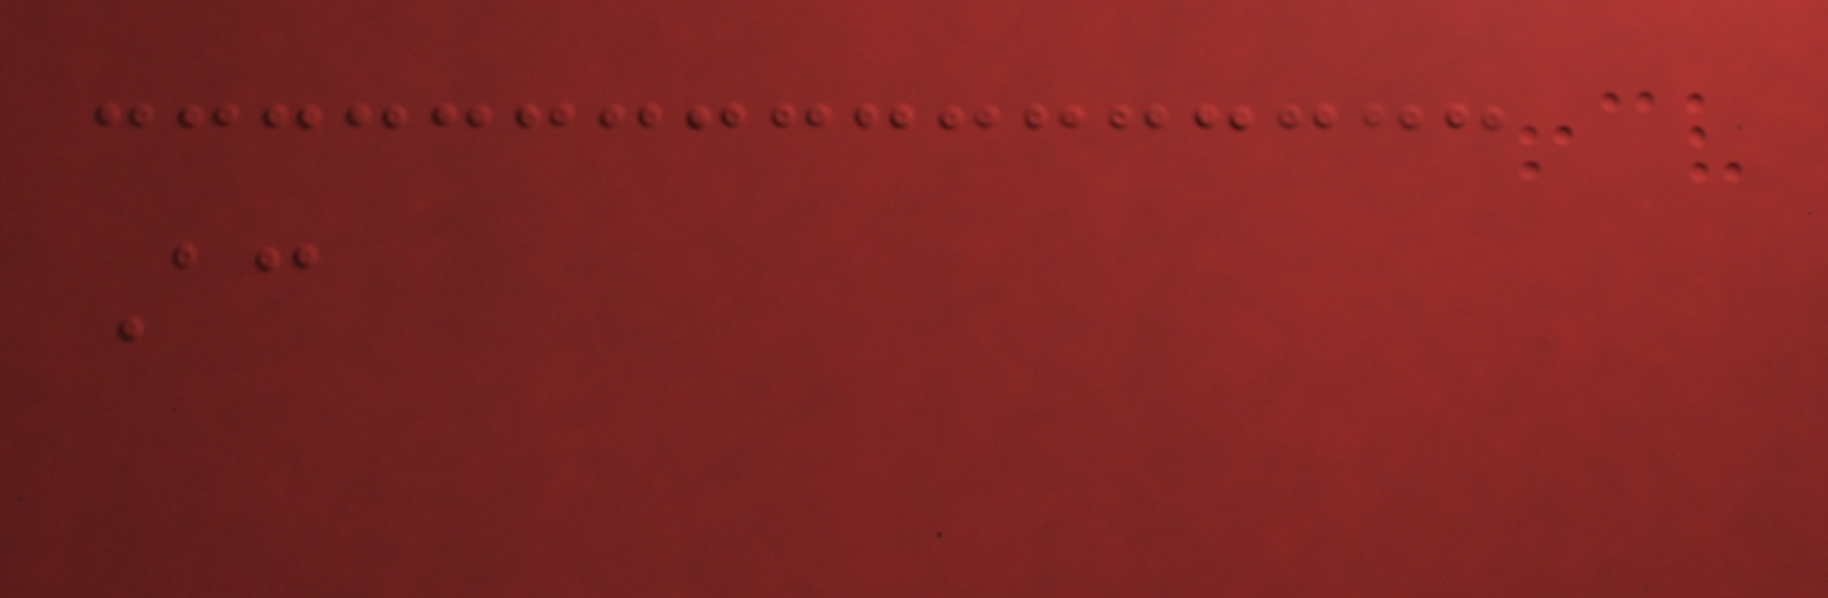According
